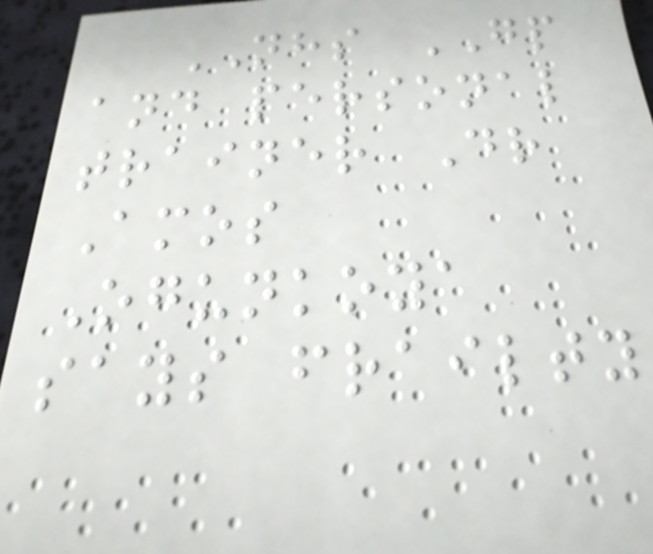NHS GP
and personal
trainer Dr
Amos
Ogunkoya
says frailty
